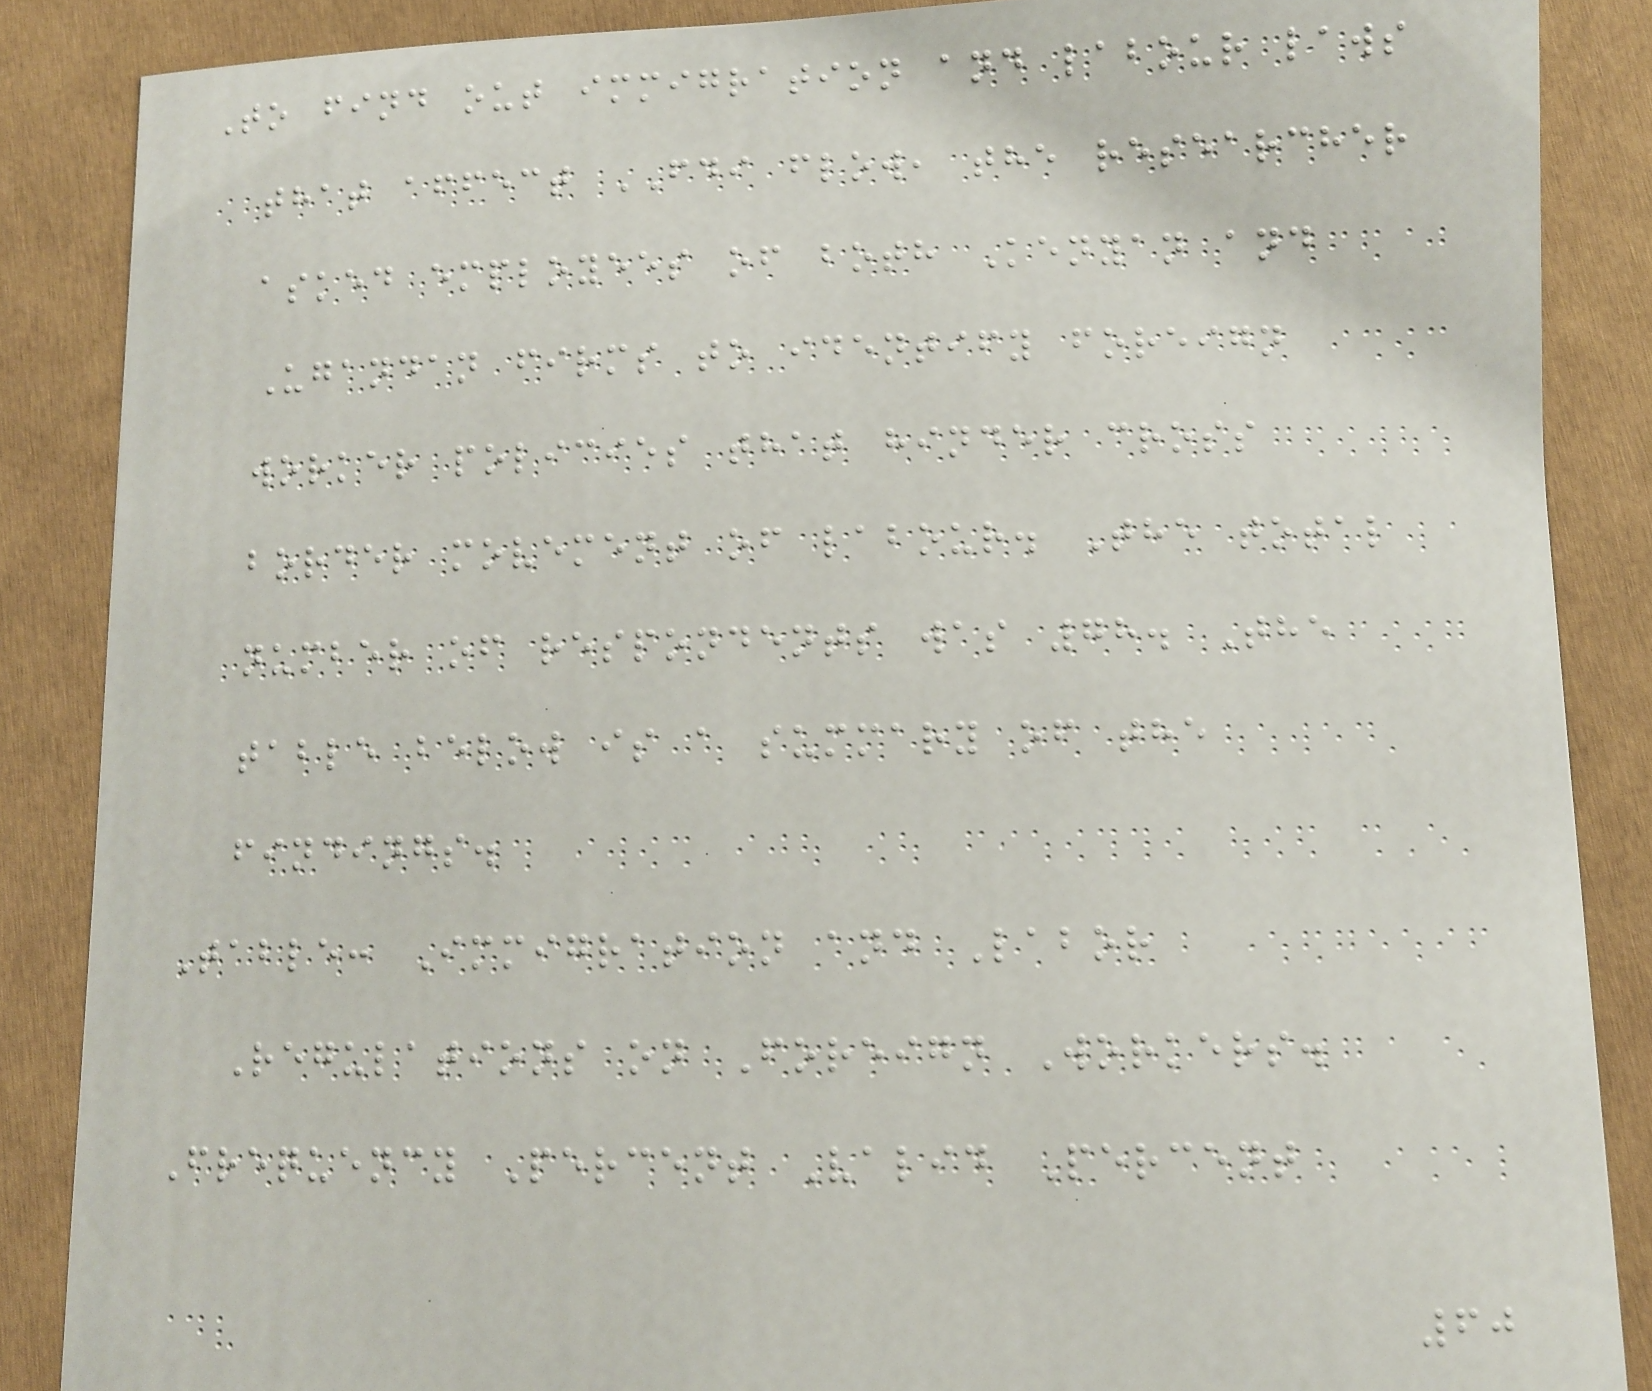To find out immigration and labour laws
that affect FDI flow, the researcher
asked employees of both Kenyan and
Ugandan firms to identify foreign
worker policies that hinder cross
border movement of labour. The total
number of respondents was 78. The
table below is a summary of the
findings.
Table: Immigration and Labor
Regulations on Foreign Workers.
Frequency Percent Valid Percent
60
